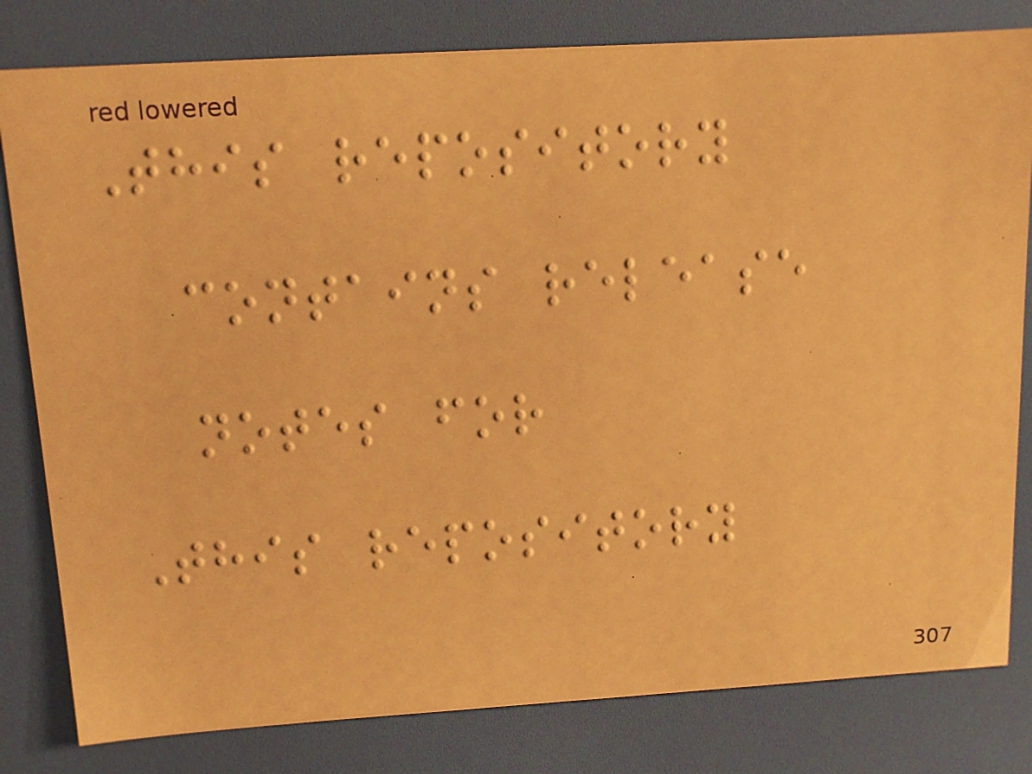This repository
contains release
notes for
This repository
